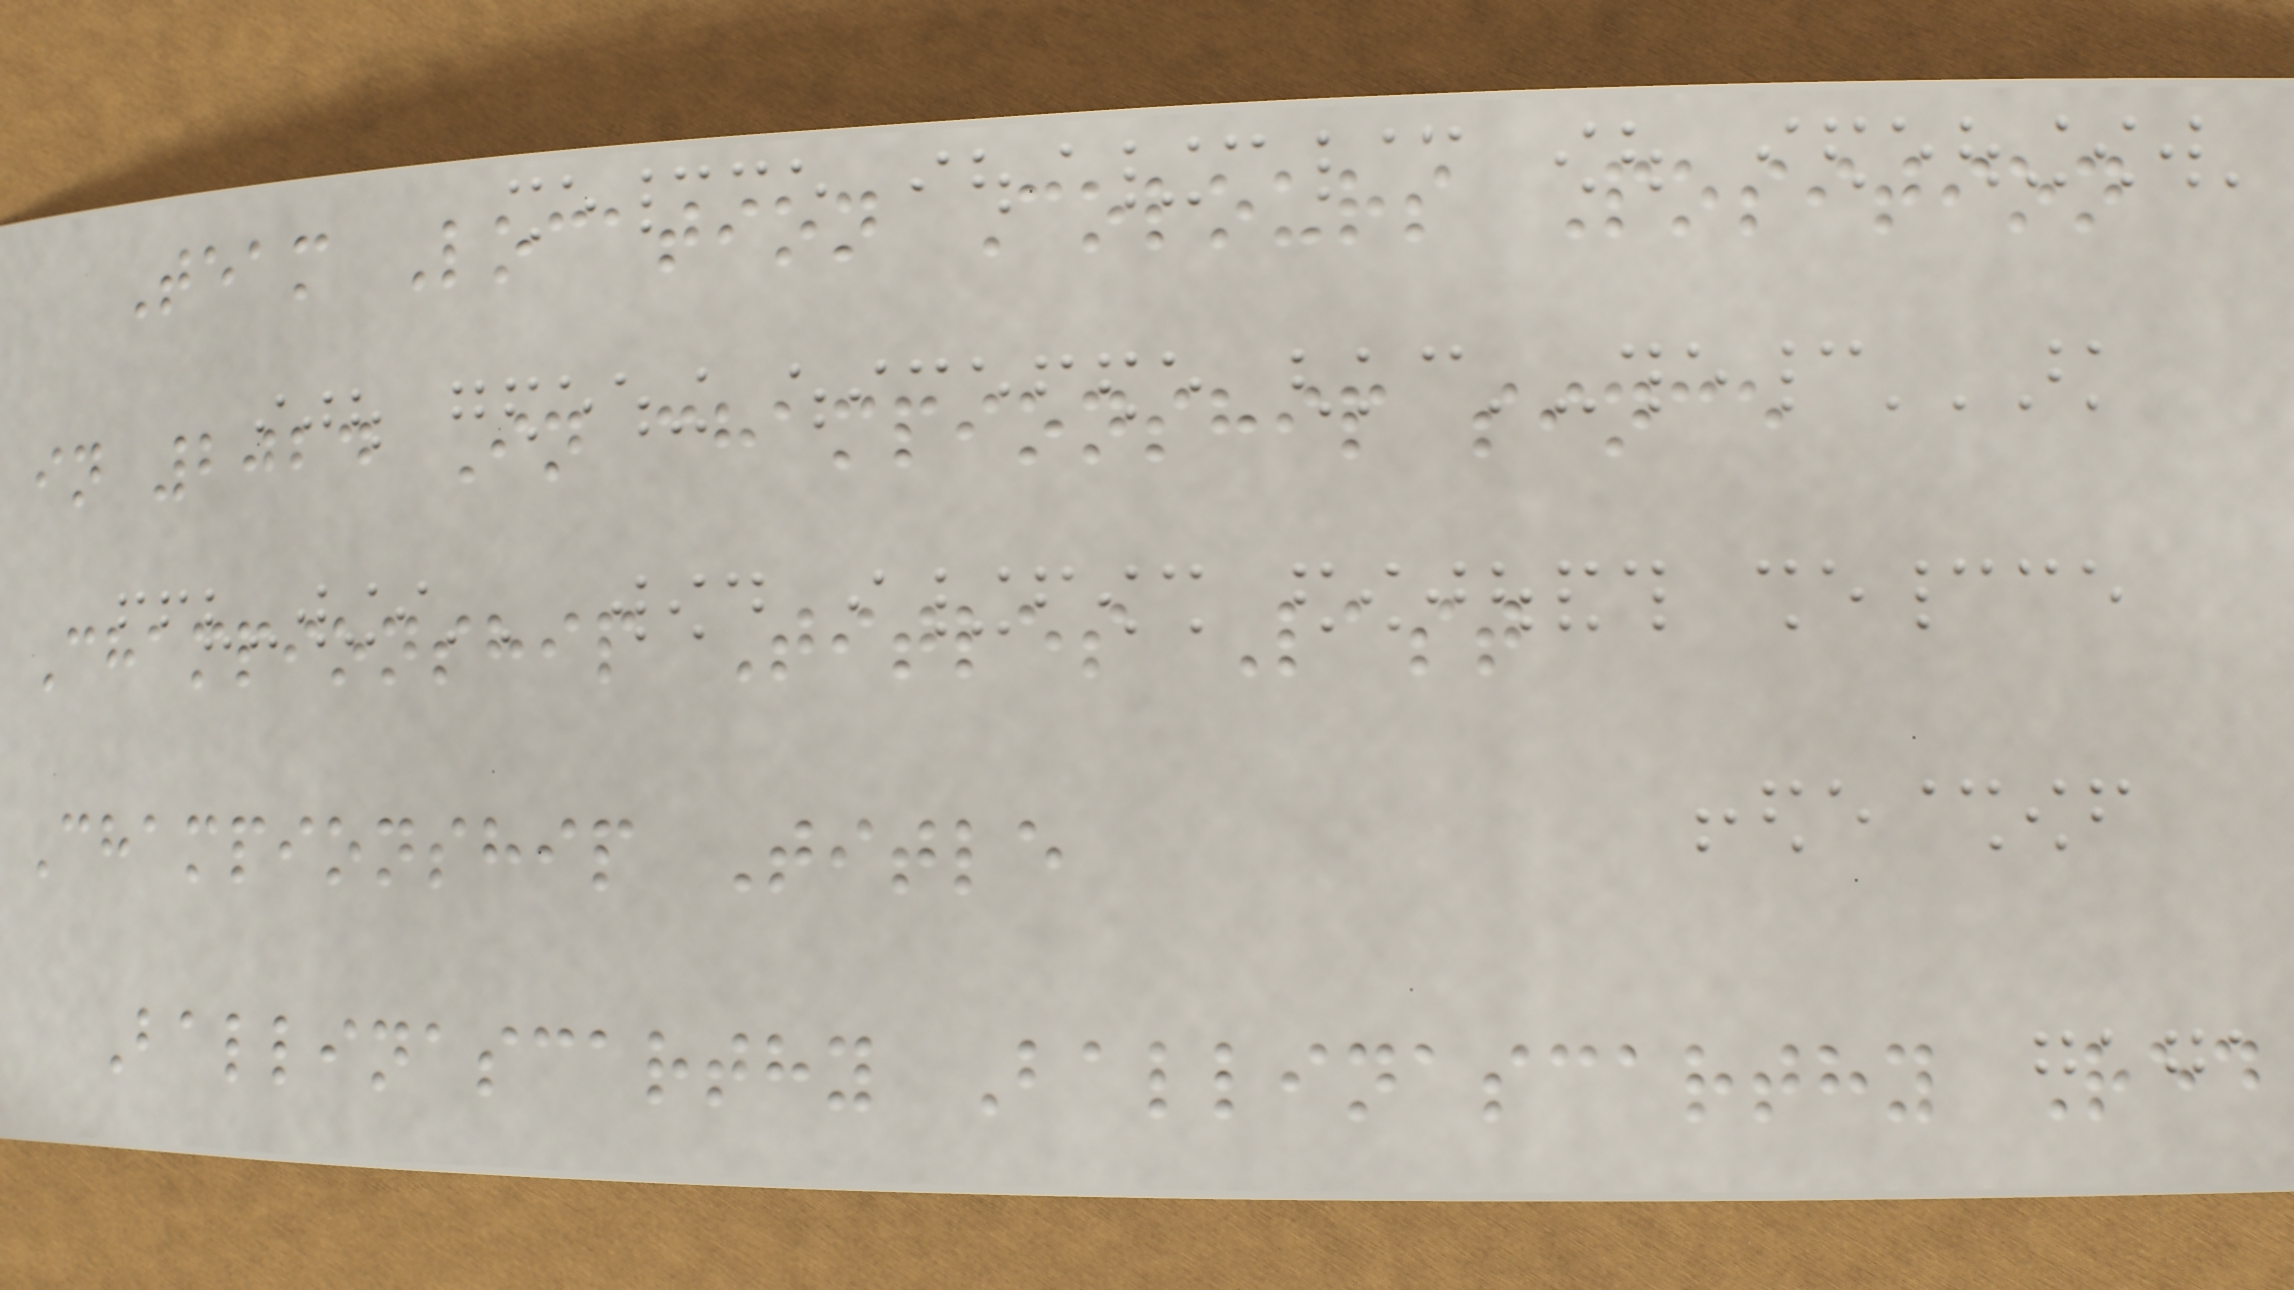Team Location Colours Position
in 2024 In championship since
Championship Titles Last
Championship Title
Ballinascarthy Ballinascarthy Red
